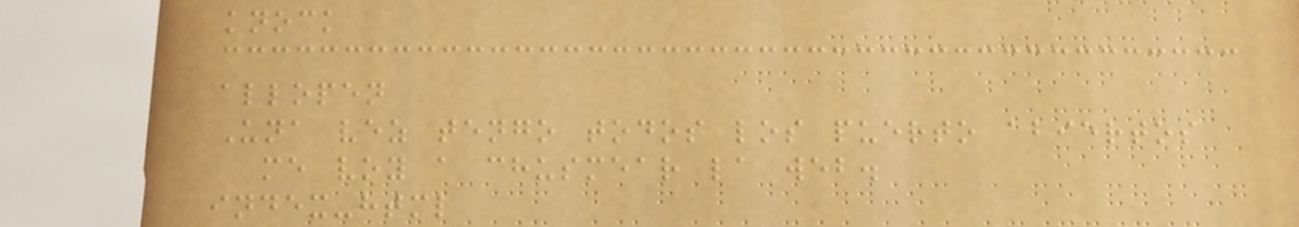knock
allopen
Una vez tengo todos los puerto abiertos
me voy a chusmear la web.
index-html
